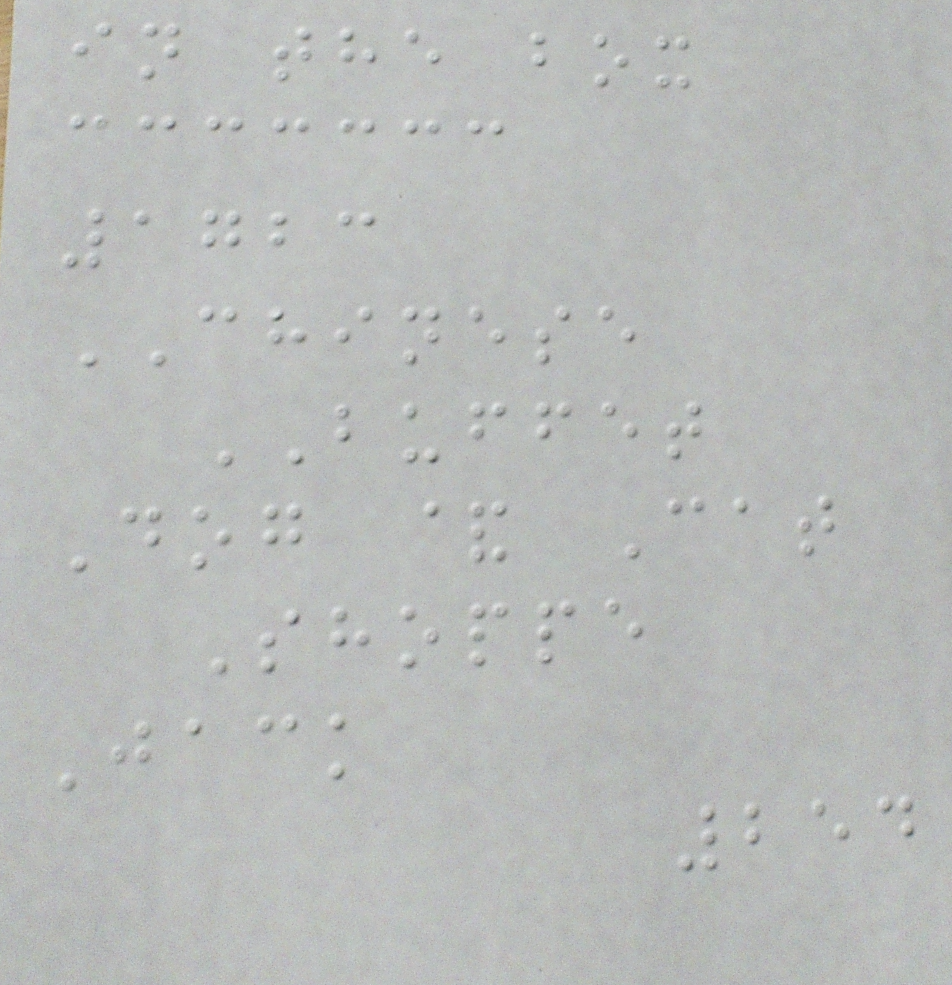in the box
1723
CHINESE
BUFFET
Dog & Cat
Shoppe
Jack
254
